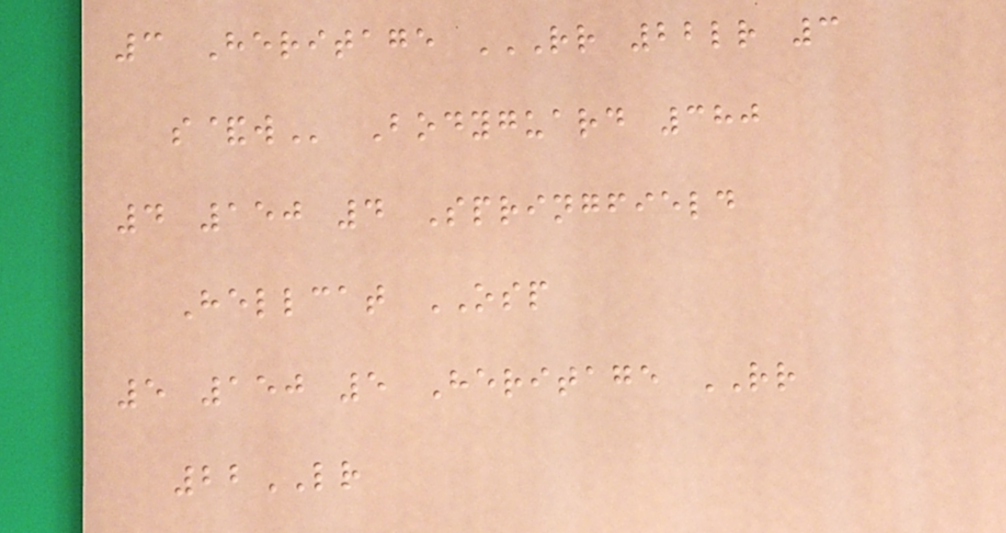3 Heritage RR 22LR 3
S&W Bodyguard 380
4 150 4 Springfield
Hellcat OSP
5 150 5 Heritage RR
22LR
